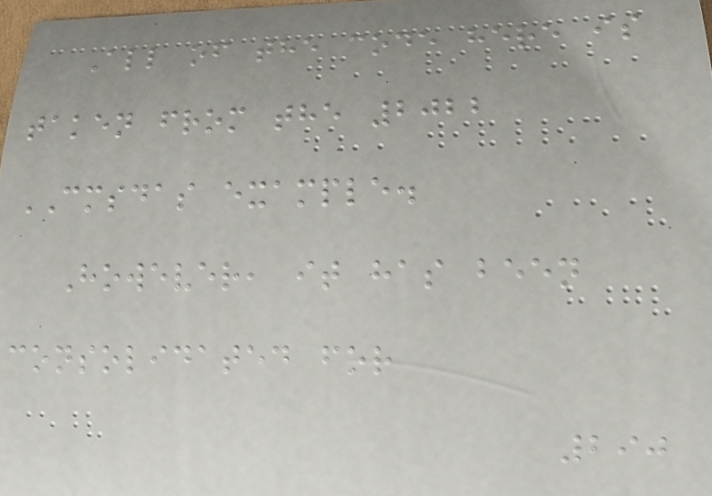All of the code here is
taken from the 2022
CMSDAS example.
However, it has been
consolidated for
290
